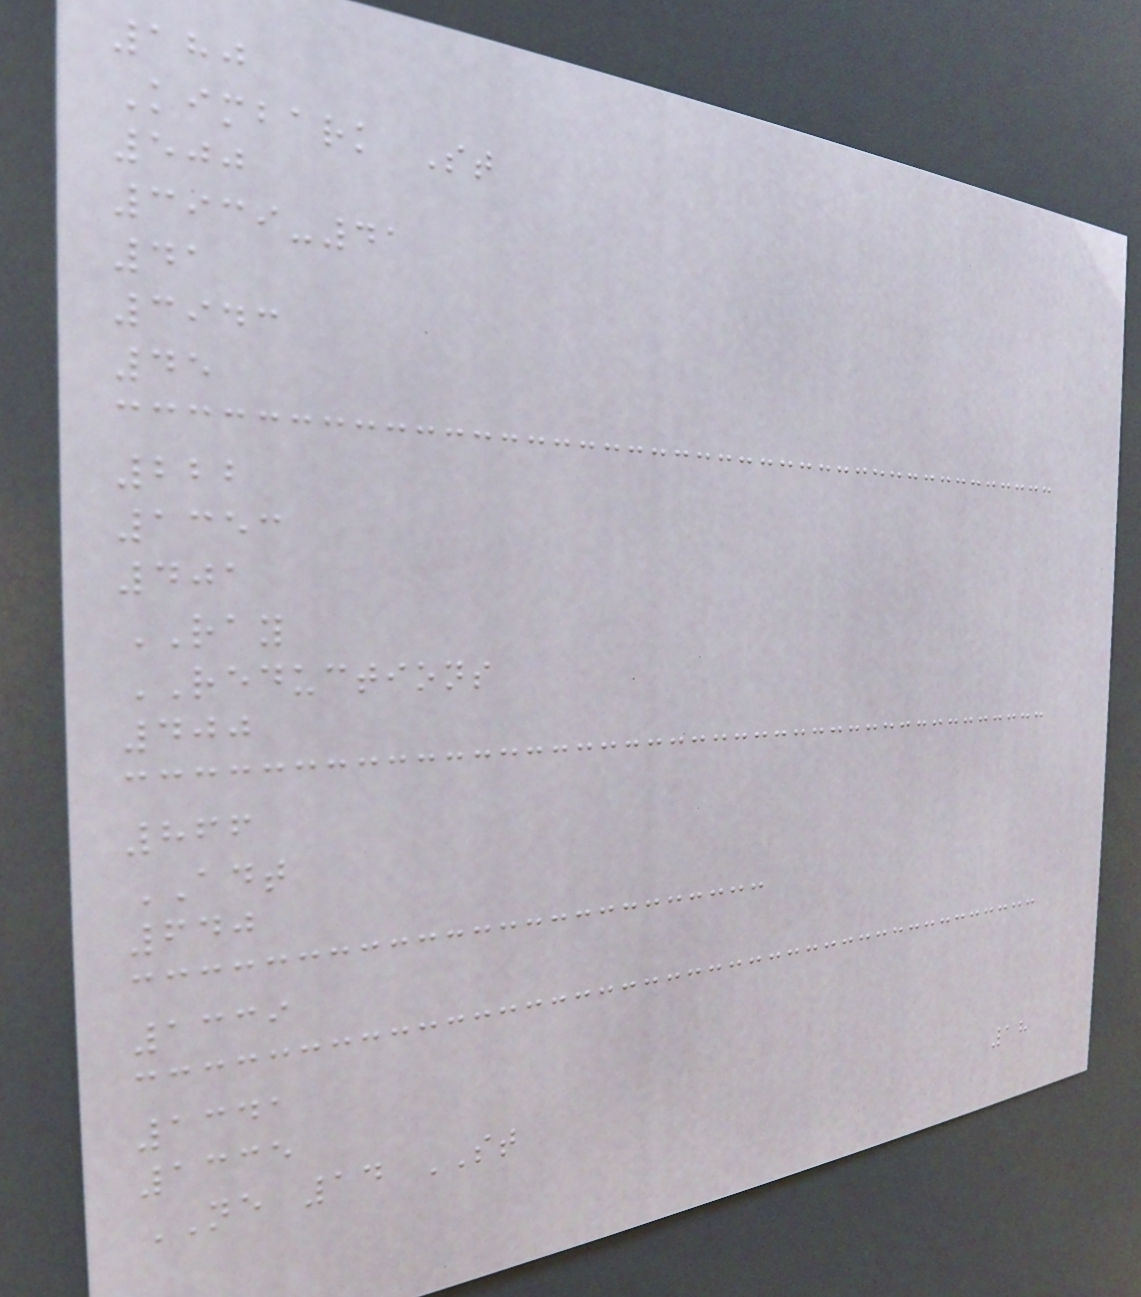180
Kimbark St
500
3939-41
41
3943
45
222
1353
401
RAY
REDUCTIONS
400
866
ADT
640
1339
1341
1335
NE 14 ST
18
